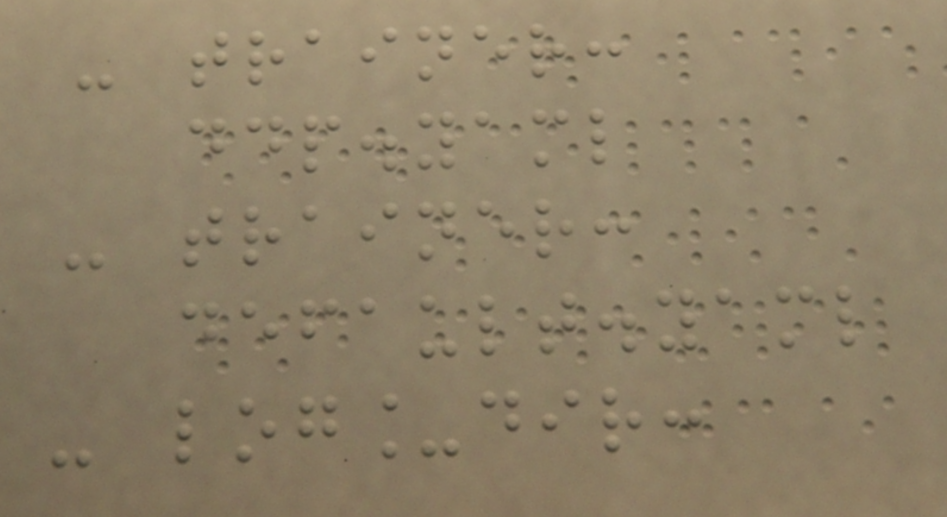- trainer:
ddp.yaml
- trainer:
default.yaml
- log_dir:
